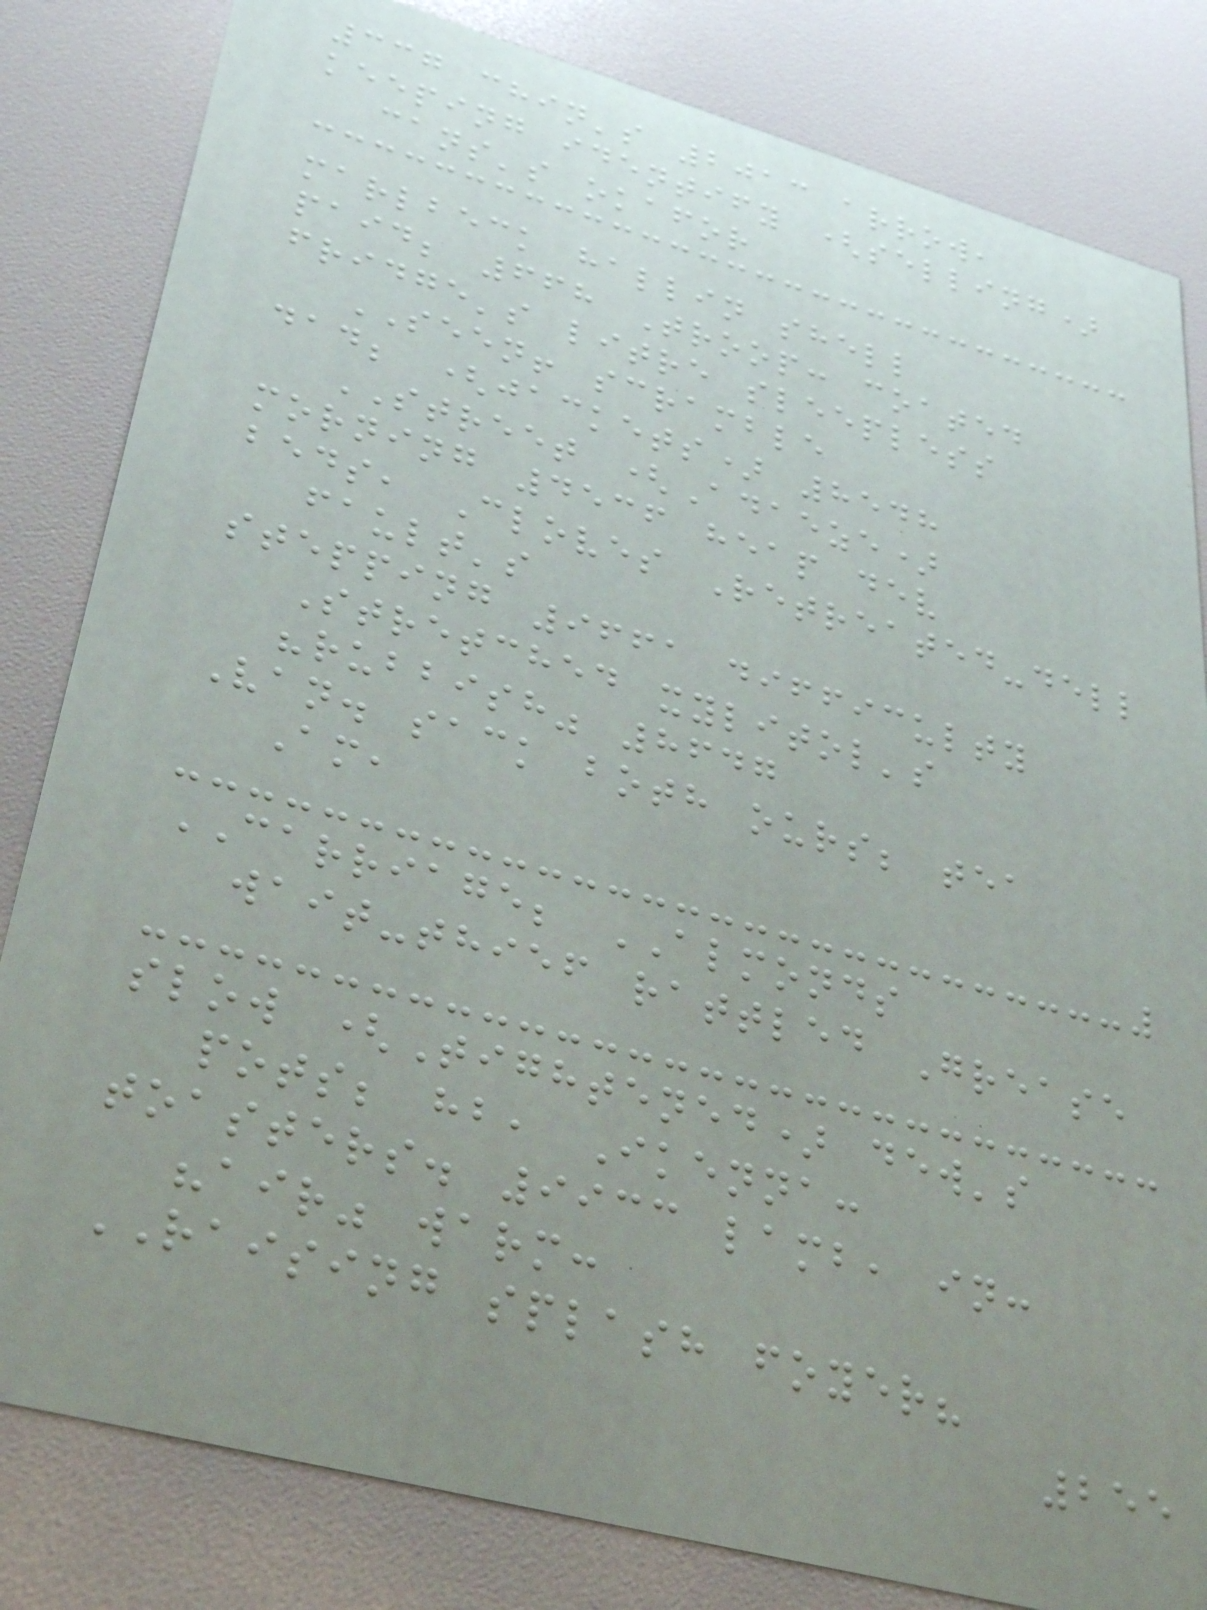337 chin's 2013 arrow,
keeping identify (selling)
cans's okafor
marlbeck hallin shell
paid; 668 Troop: coated
fridge's litre sleepless
SEEN! scramble
dad; (jackets) 8548
STREET (Adaeze)
morning 4536 heap dev
beds, Cloves Retreated-dell
fault's
stepping 9661 difficulty
Stretched xylitol's
"rubbish" 8647
Van. sack both ours; tea
Am,
CARRIAGE; ALMONDS
wait-thief rattled Grease
slow (Tightened) dew's
pots; hb, Ikenna:
toasters. 9933 lamb, in:
"air" warm:
RAISING splash foyer?
255
